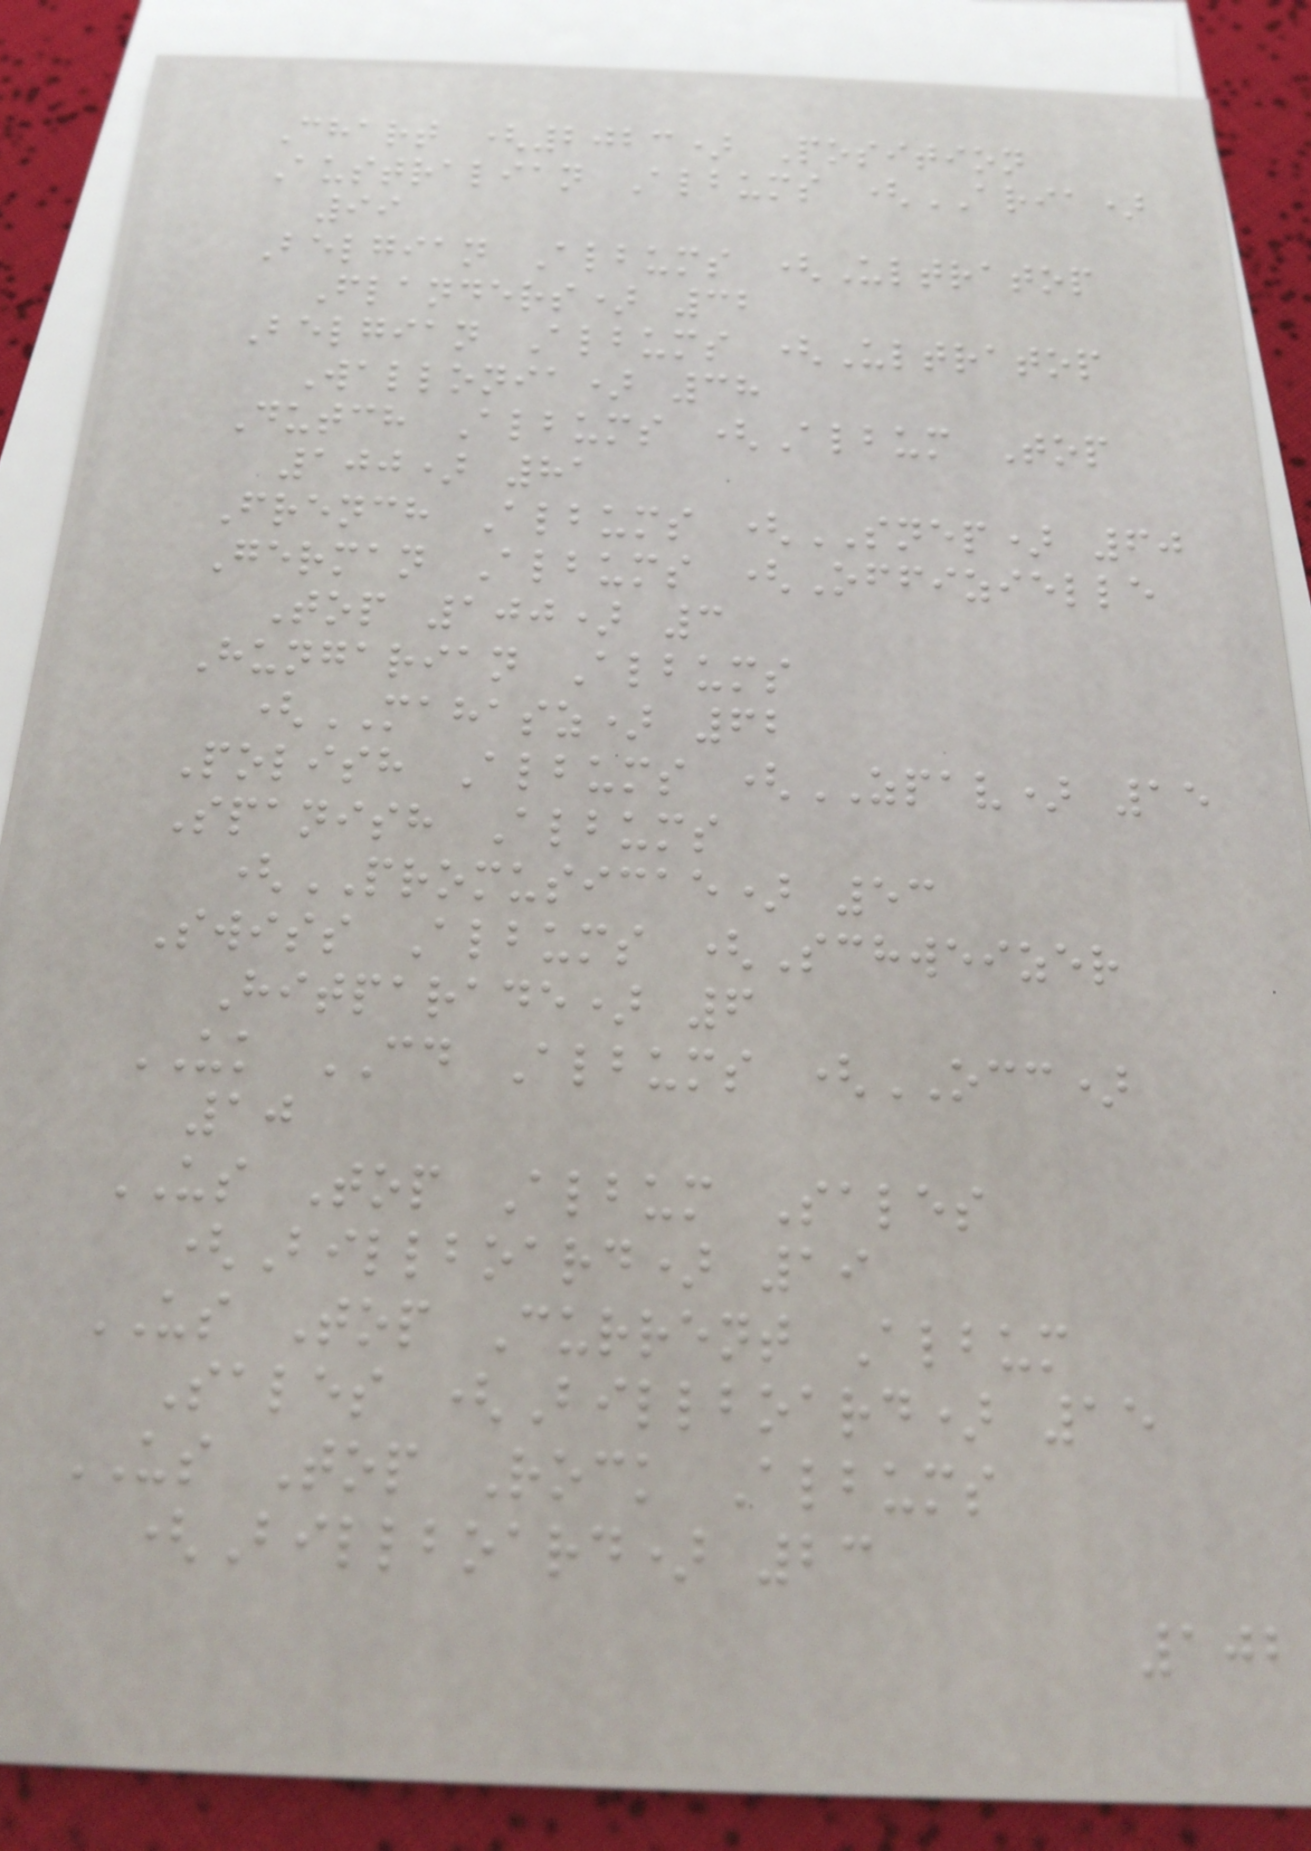Chart (2023) Position
Australian Albums (ARIA)
99
Belgian Albums (Ultratop
Flanders) 32
Belgian Albums (Ultratop
Wallonia) 38
Dutch Albums (Album Top
100) 81
French Albums (SNEP) 60
German Albums (Offizielle
Top 100) 3
Hungarian Albums
(MAHASZ) 62
Polish Albums (ZPAV) 15
Spanish Albums
(PROMUSICAE) 53
Swiss Albums (Schweizer
Hitparade) 6
UK CD Albums (OCC)
10
US Top Album Sales
(Billboard) 19
US Top Current Album
Sales (Billboard) 15
US Top Rock Albums
(Billboard) 23
102
